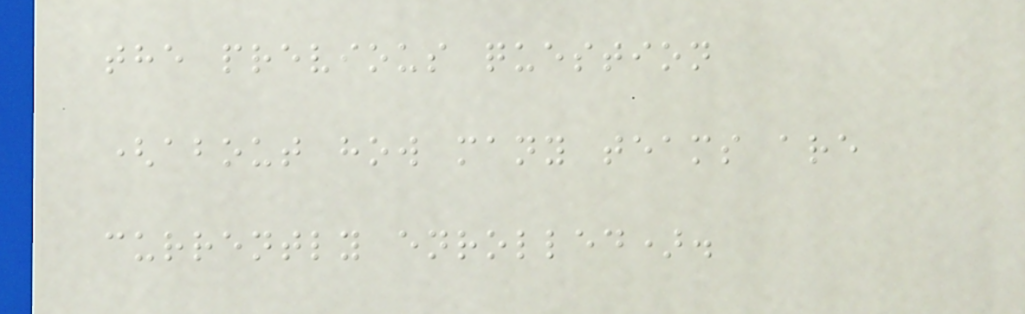the previous question
(about how many teams are
currently enrolled).
